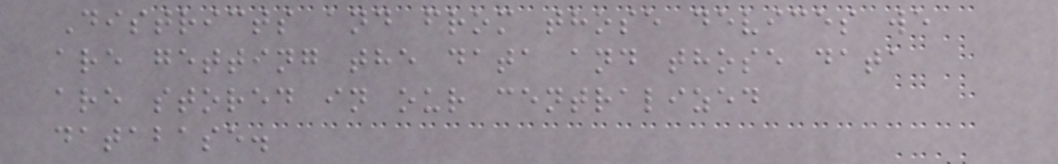Districts and from those devices we
are getting the data and those data
are stored in our centralized
database.
